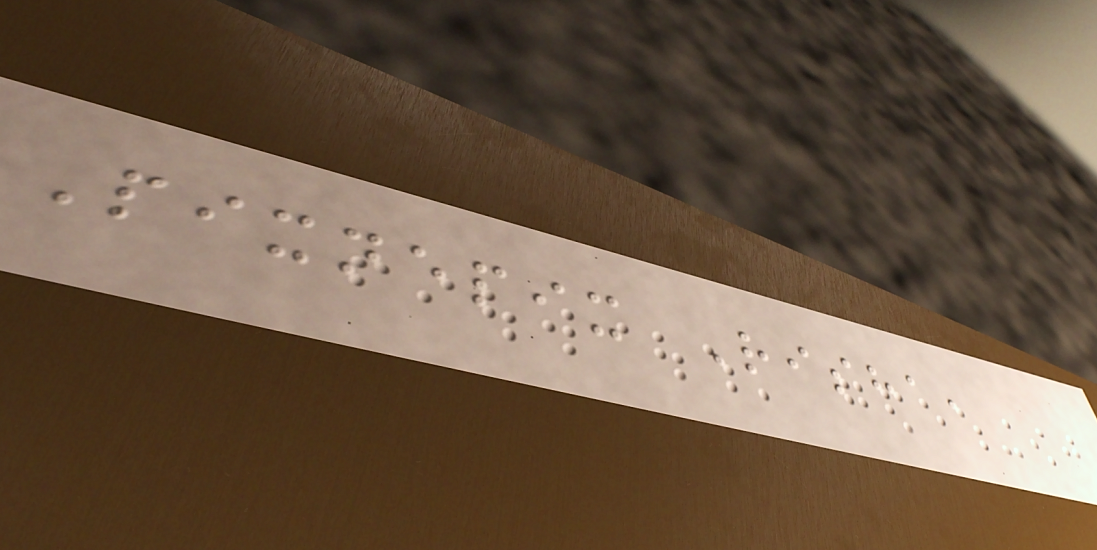Pixnepix Risha,
